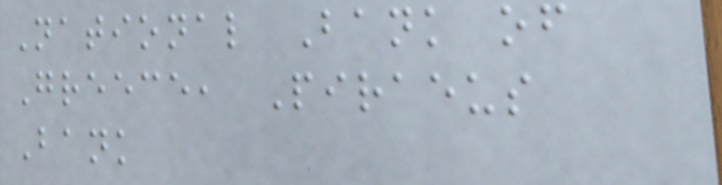National Bank of
Greece, Piraeus
Bank
